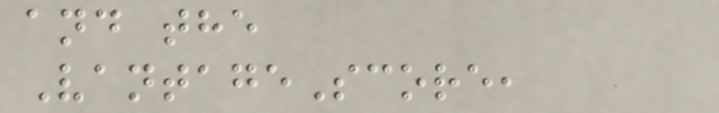and the
VantageScore,
